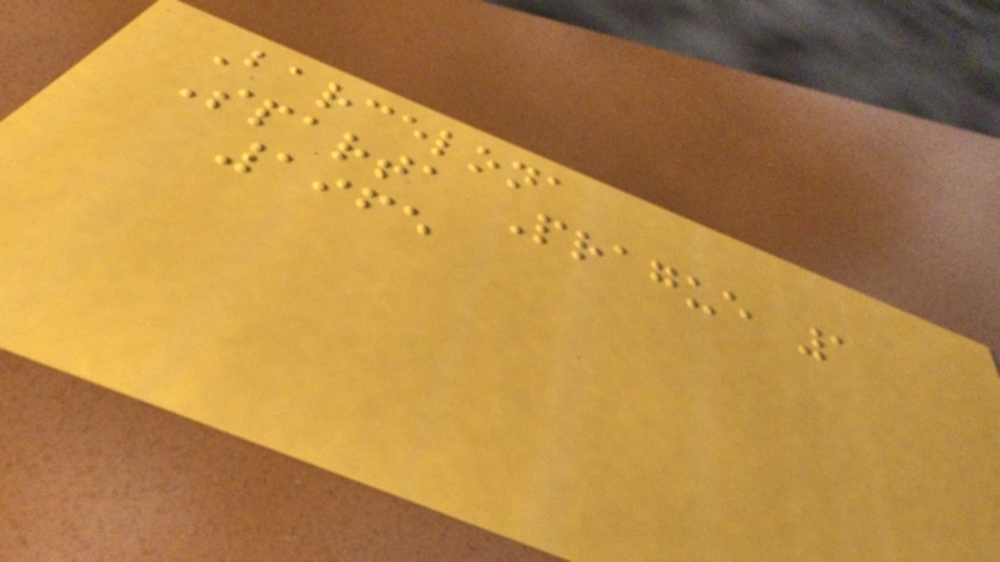Barcelona
Sparta Prague 1
1965
